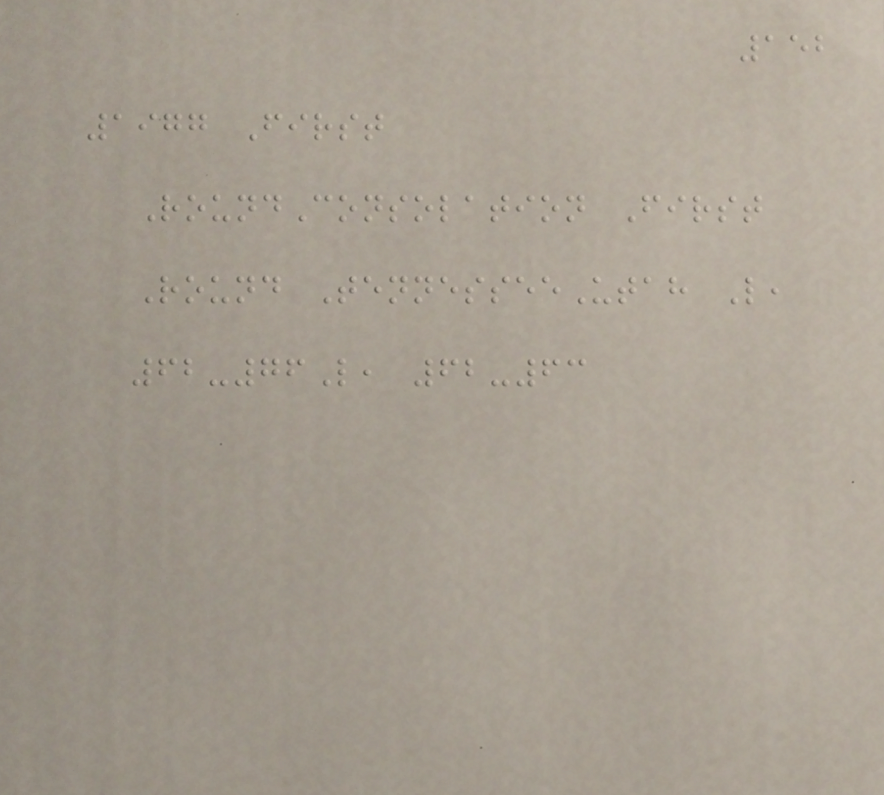152
1977 First
RoundConsolation First
Round TennesseeUtah L,
62-76L, 62-63
